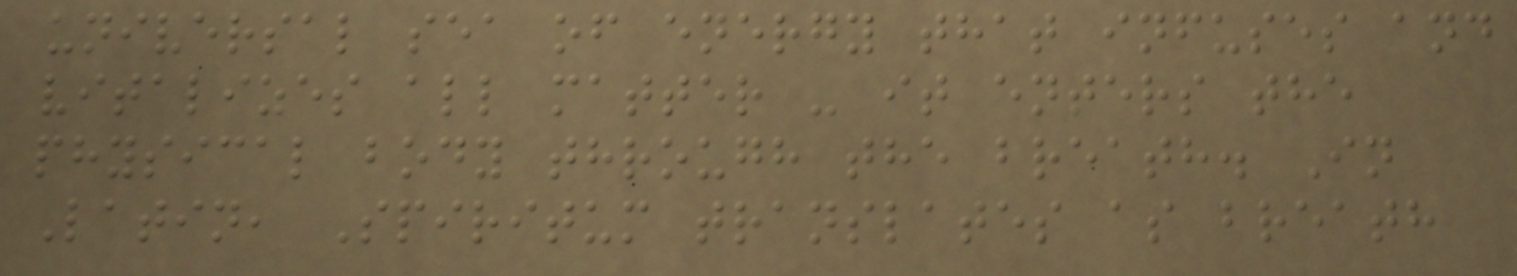universal sea of energy that infuses and
vitalizes all matter - it enters the
physical body through the breath. In
Latin, Spiritum translates as breath
